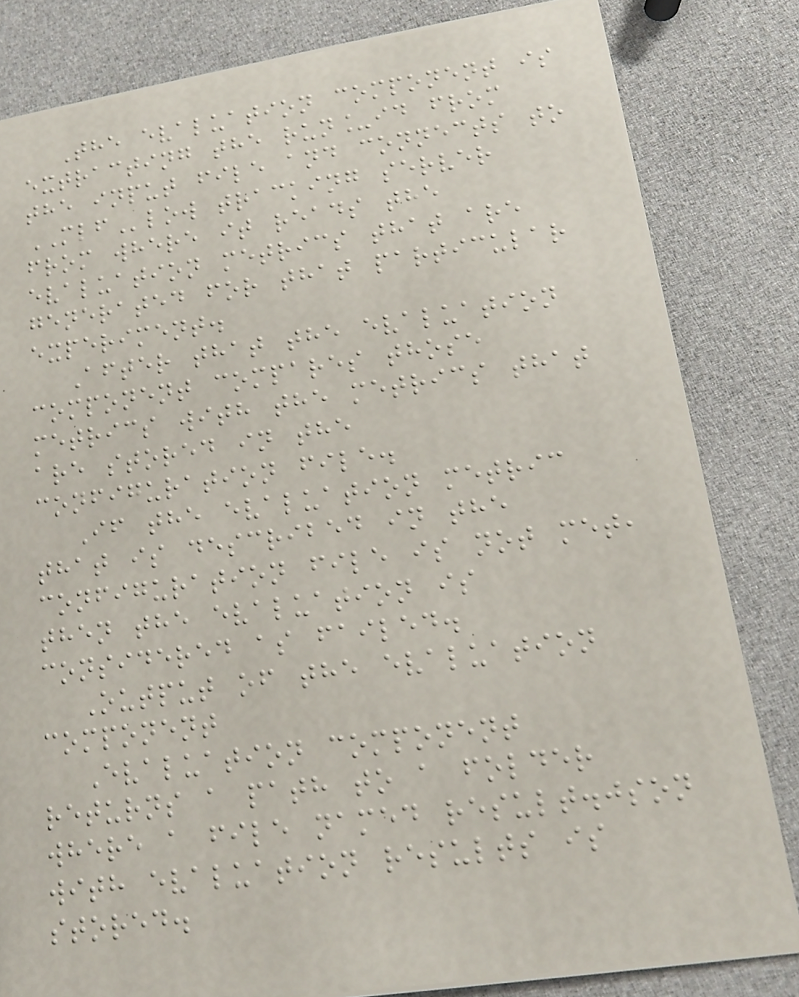The evaluation component is
extracting the run_id from
the input file and connects to
MLFlow tracking server
from where it reads the
evaluation metrics that are
generated for that particular
experiment.
After that the evaluation
component compares those
metrics with the metrics that
are stored in the
configuration file.
If the evaluation metric
that is described in the
configuration file is not met,
then the evaluation is
considered as failed.
Output of the evaluation
component
Evaluation component
returns a path to a folder
where a file named result.json
with evaluation results is
stored.
